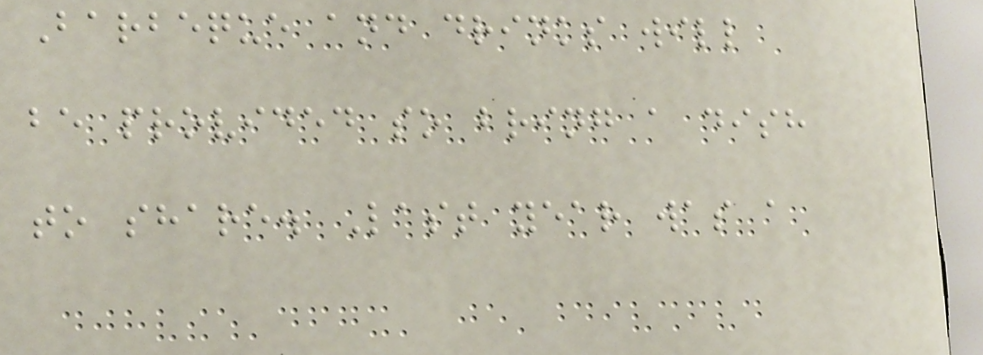Barbeque and drinks will
be provided so bring a dish
to share. Last year was a
